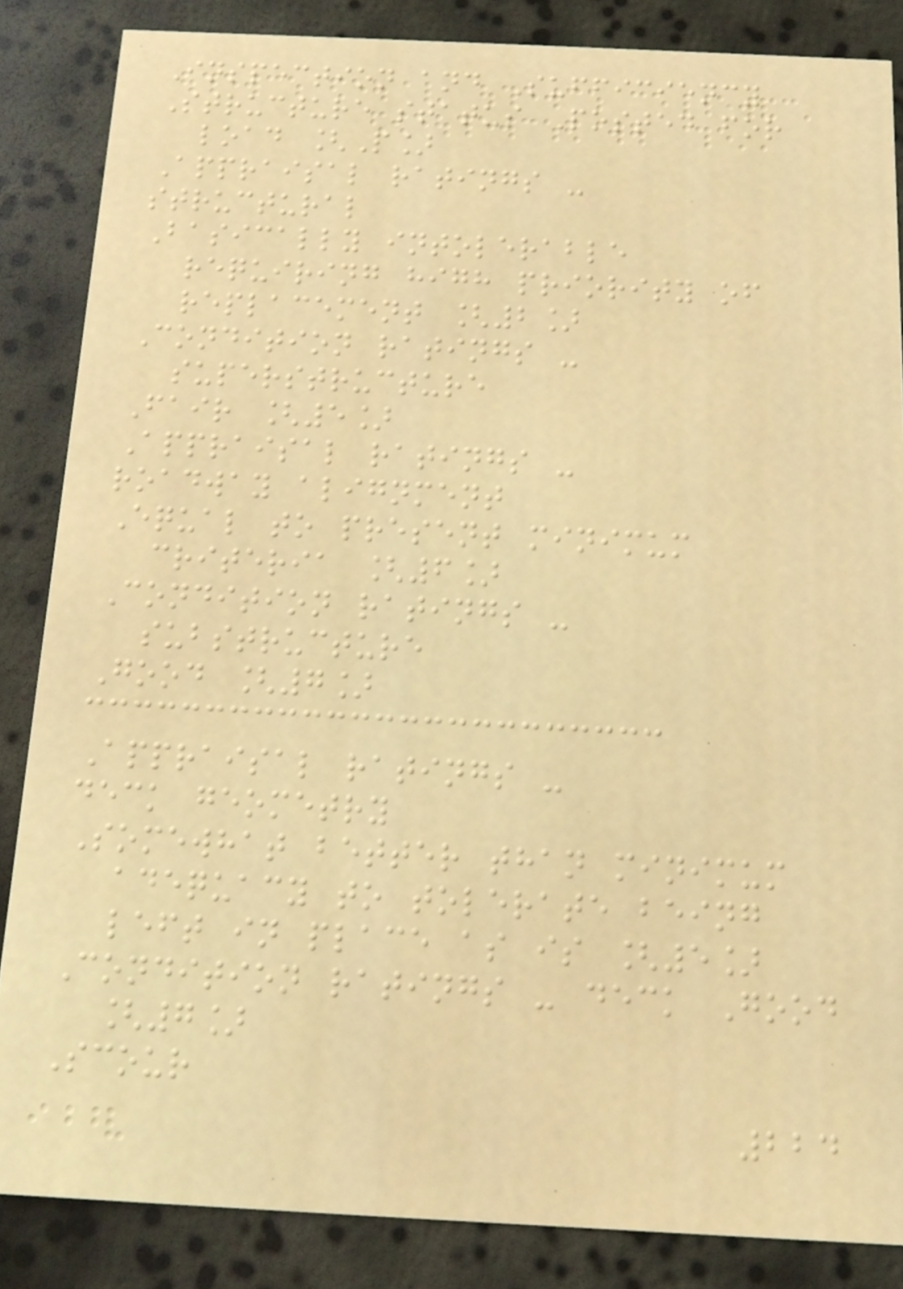Inspection and Sufficiency
Structure status Posted for
load [P]
Appraisal ratings -
structural
Basically intolerable
requiring high priority of
replacement [2]
Condition ratings -
superstructure
Fair [5]
Appraisal ratings -
roadway alignment
Equal to present minimum
criteria [6]
Condition ratings -
substructure
Good [7]
Appraisal ratings -
deck geometry
Somewhat better than minimum
adequacy to tolerate being
left in place as is [5]
Condition ratings - deck Good
[7]
Scour
224
